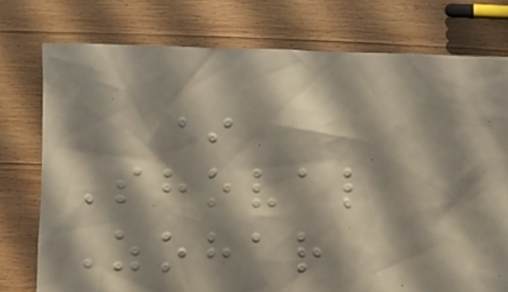*
Shoval
Zohar
